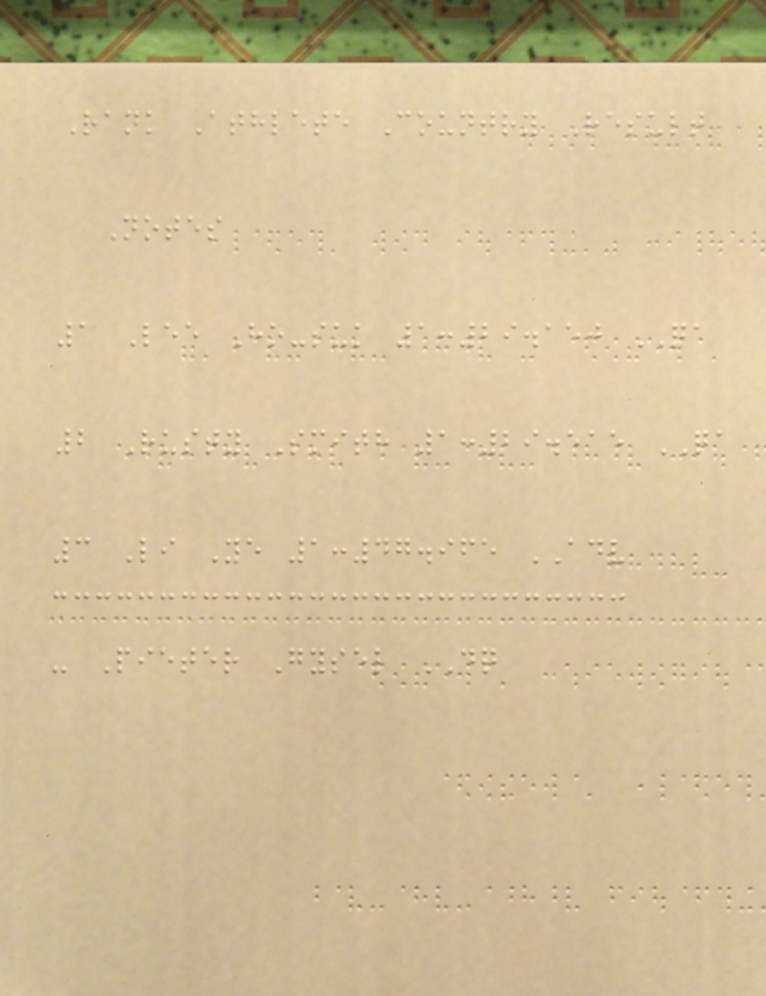Rank Athlete Country Result
Notes
1 Lee Ho-suk 1:29.150 QA
2 Rusty Smith 1:29.515 QA
3 Li Ye 1:47.965 ADV
- Pieter Gysel DQ
